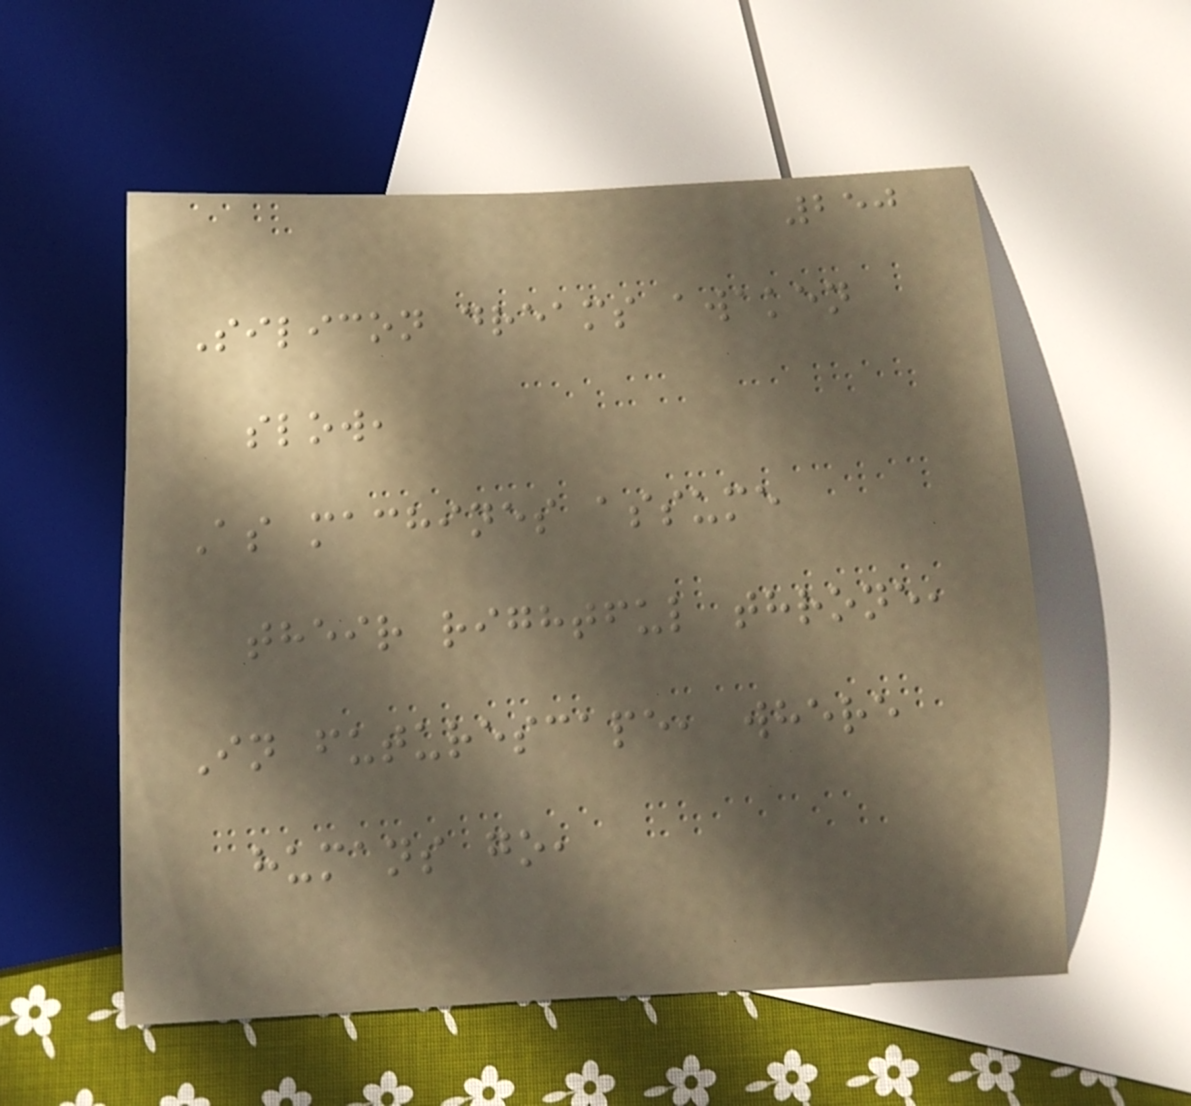250
Silicon dreams awaken
slow,
As machines assume
their rightful throne,
In futurescape, where
humans go,
